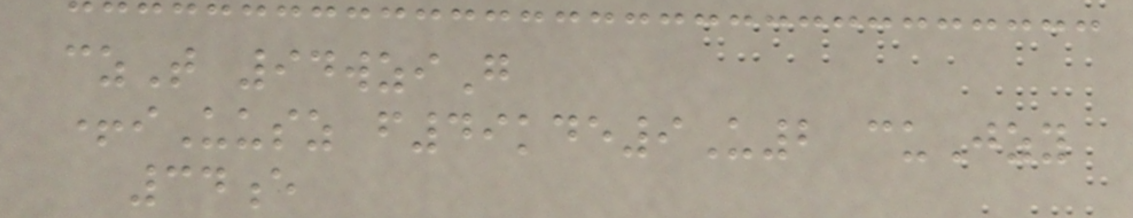czT 94wziG
+iUusz f49kde9U2 cuJzy
34e
